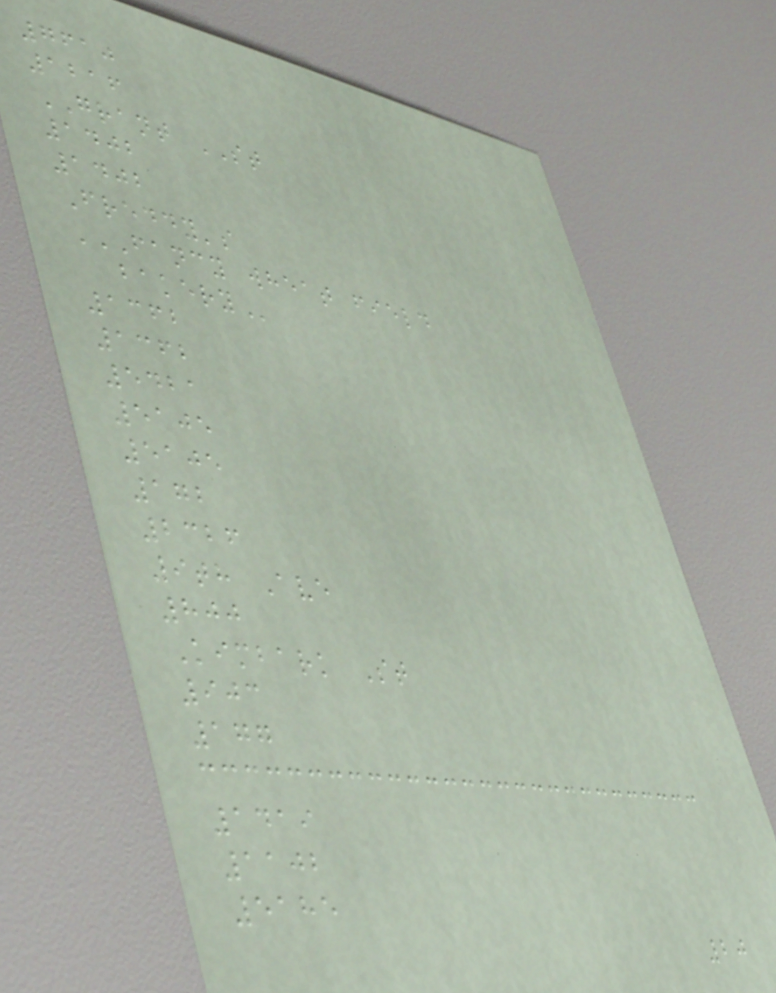7610
1216
GRANT ST
1402
1402
Freddy's
FANCY WHEAT FIELD
BAKERY
1362
1362
5421
5105
5105
172
2326
9th Ave
800
Kimbark St
903
177
1419
1102
5185
20
